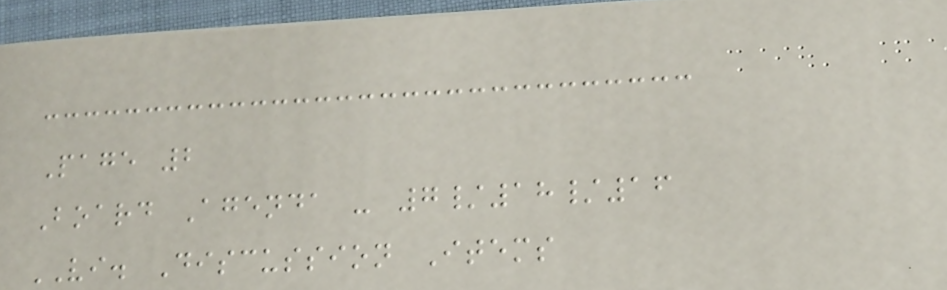Page 2
Board Agenda - 7/18/16
VI. Discussion Items
